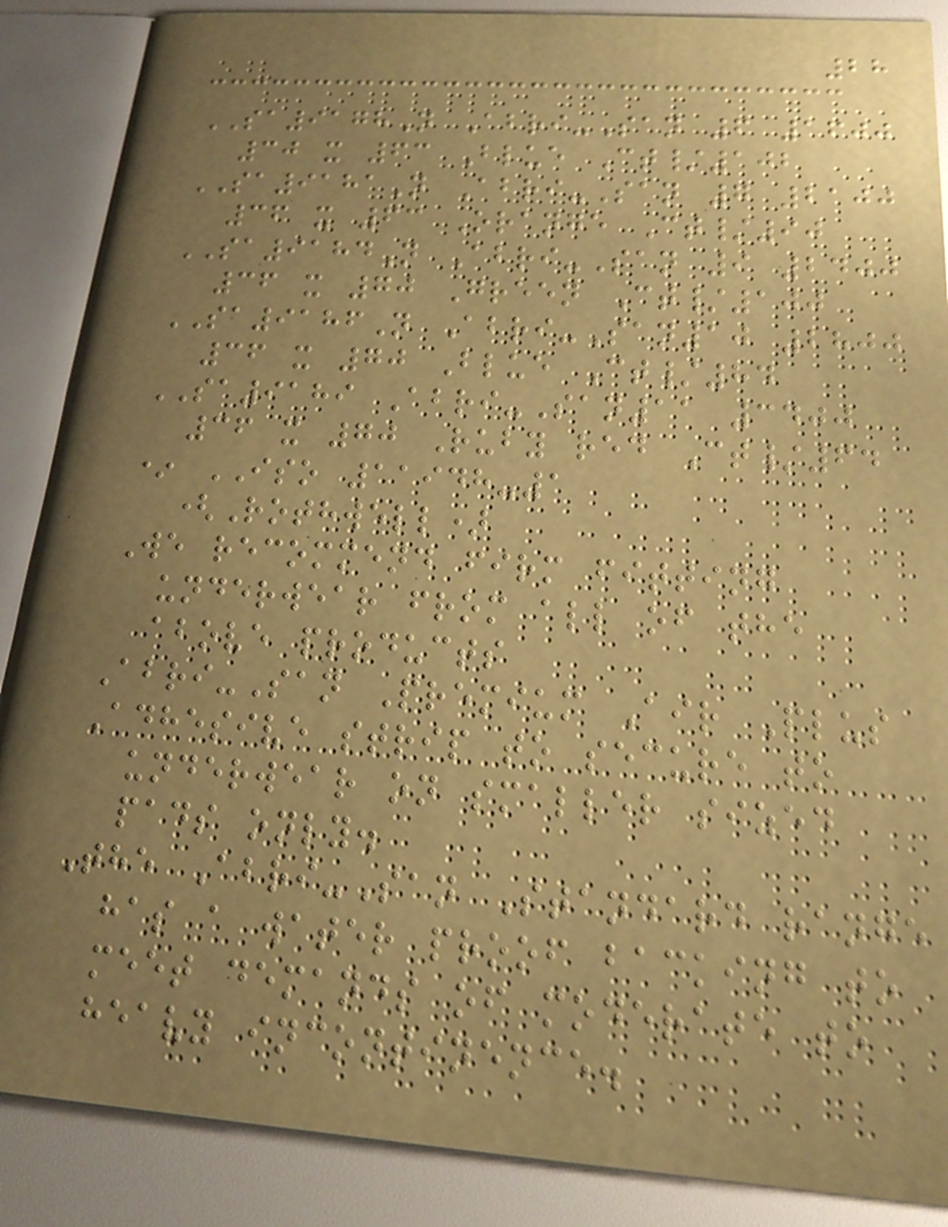28
SA9178N Abri-San 6 1600
30 x 63 Blue Ct/102
SA9181N Abri-San 7 2100
36 x 63 Orange Ct/90
SA9184N Abri-San 9 2400
36 x 70 Green Ct/100
SA9186N Abri-San10 2800
36 x 70 Blue Ct/84
SA9189 Abri-San11 3400
36 x 70 Ruby red Ct/64
* ISO 11948-1
(Rothwell)
We recommend firm fitting
underwear from all of the
above products
Abri-San Premium Air Plus
Adhesive strip to secure to
underwear on smaller sized
pads only.
The Abri-San Standard range
has a water proof backing to
meet demands of moderate to
heavy incontinence.
